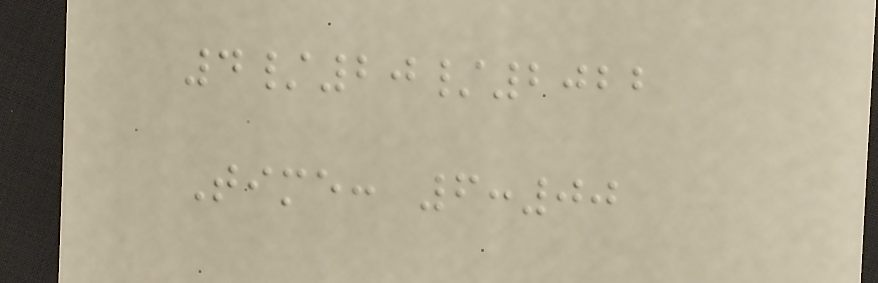4/20/2022
Time: 6:00
